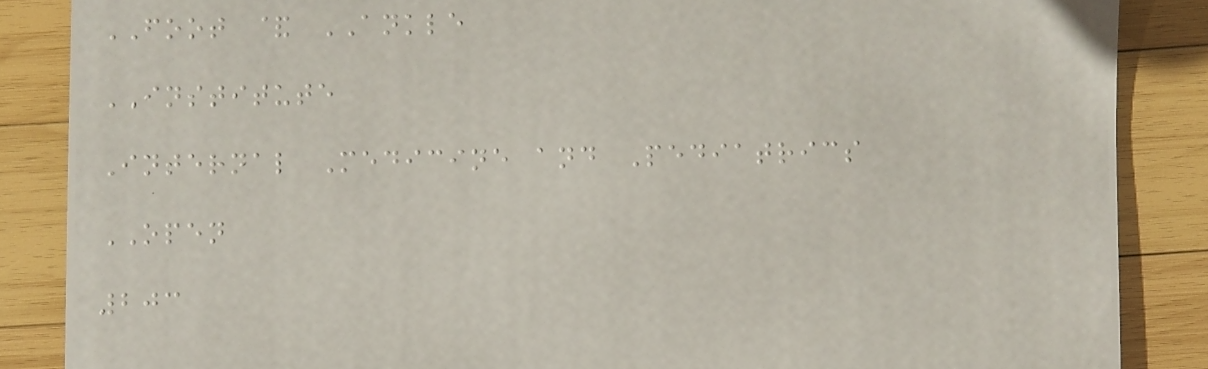FOOT & ANKLE
INSTITUTE
Internal Medicine and Pediatrics
OPEN
203
